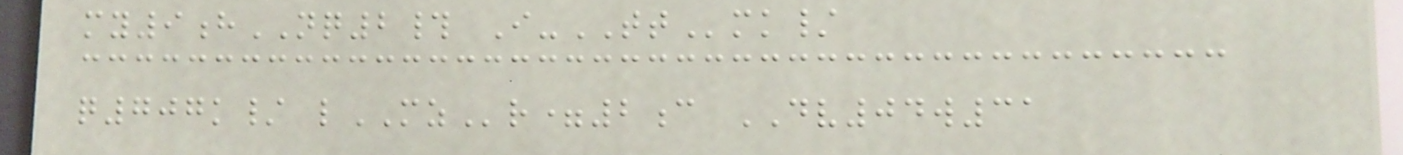my9hNQ2# I-TTmk/
q707k/ lMZr=2c DV04w31
